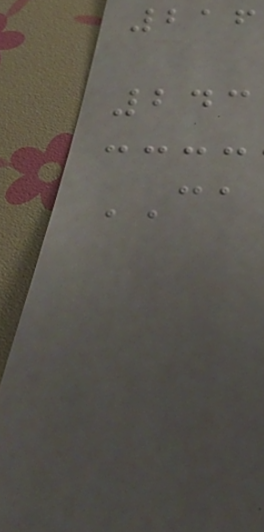216
243
CA
